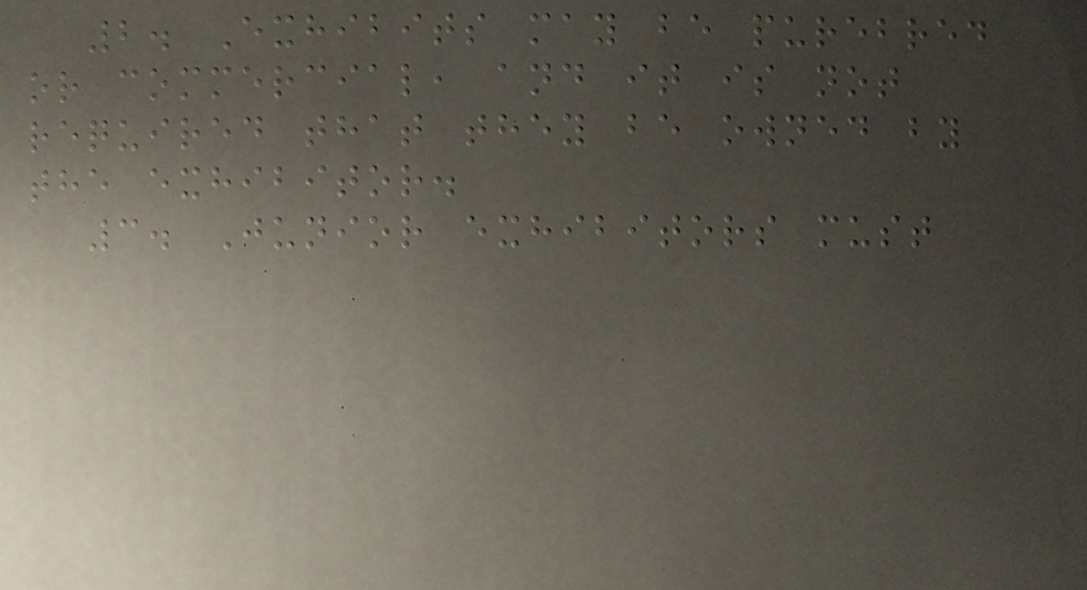2. Exhibits may be purebred
or commercial, and it is not
required that they be owned by
the exhibitor.
3. Junior exhibitors must
